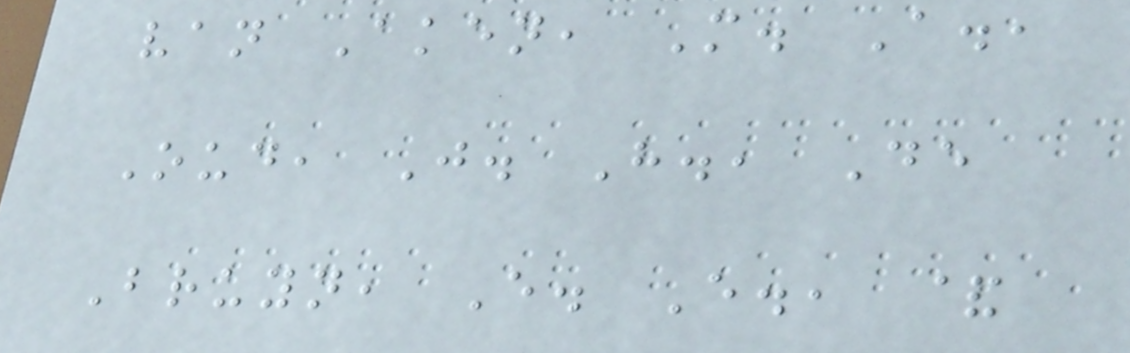van Aken, M. A.,
Oud, J. H., De
Bruyn, E. E., &
